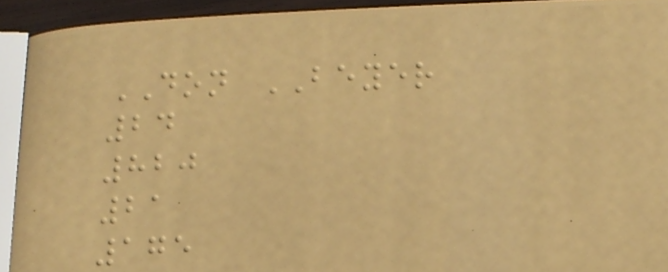DON BEYER
24
820
21
175
